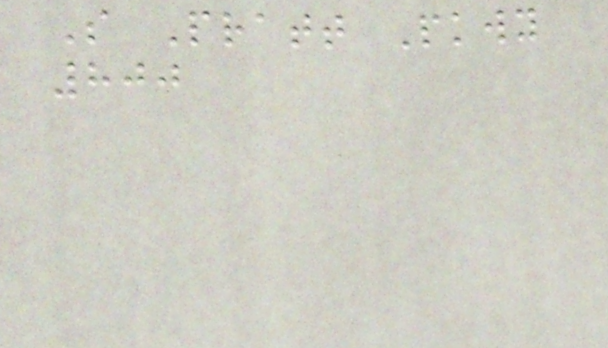S Pratt Pkwy
800
